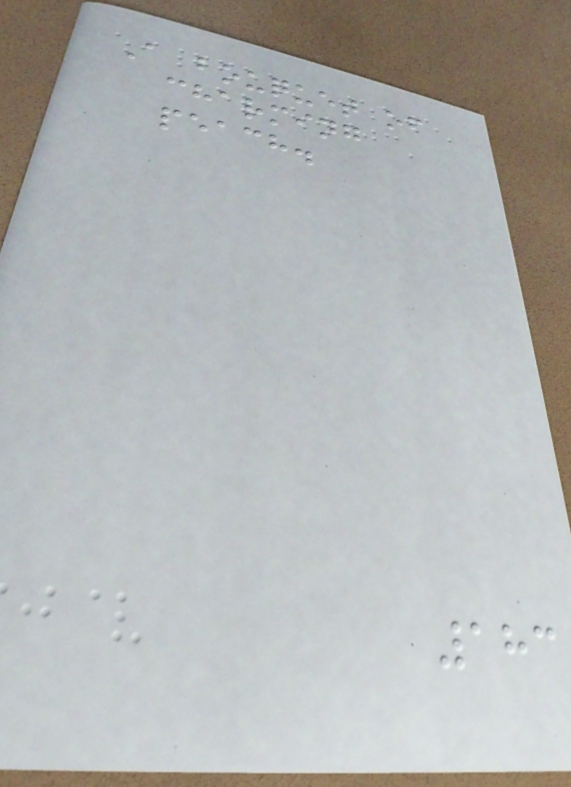A bouquet of
charming
peach.
183
